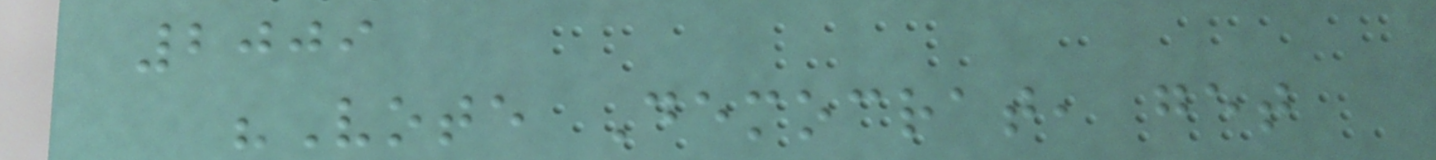2009
"Vote Democrat, get
